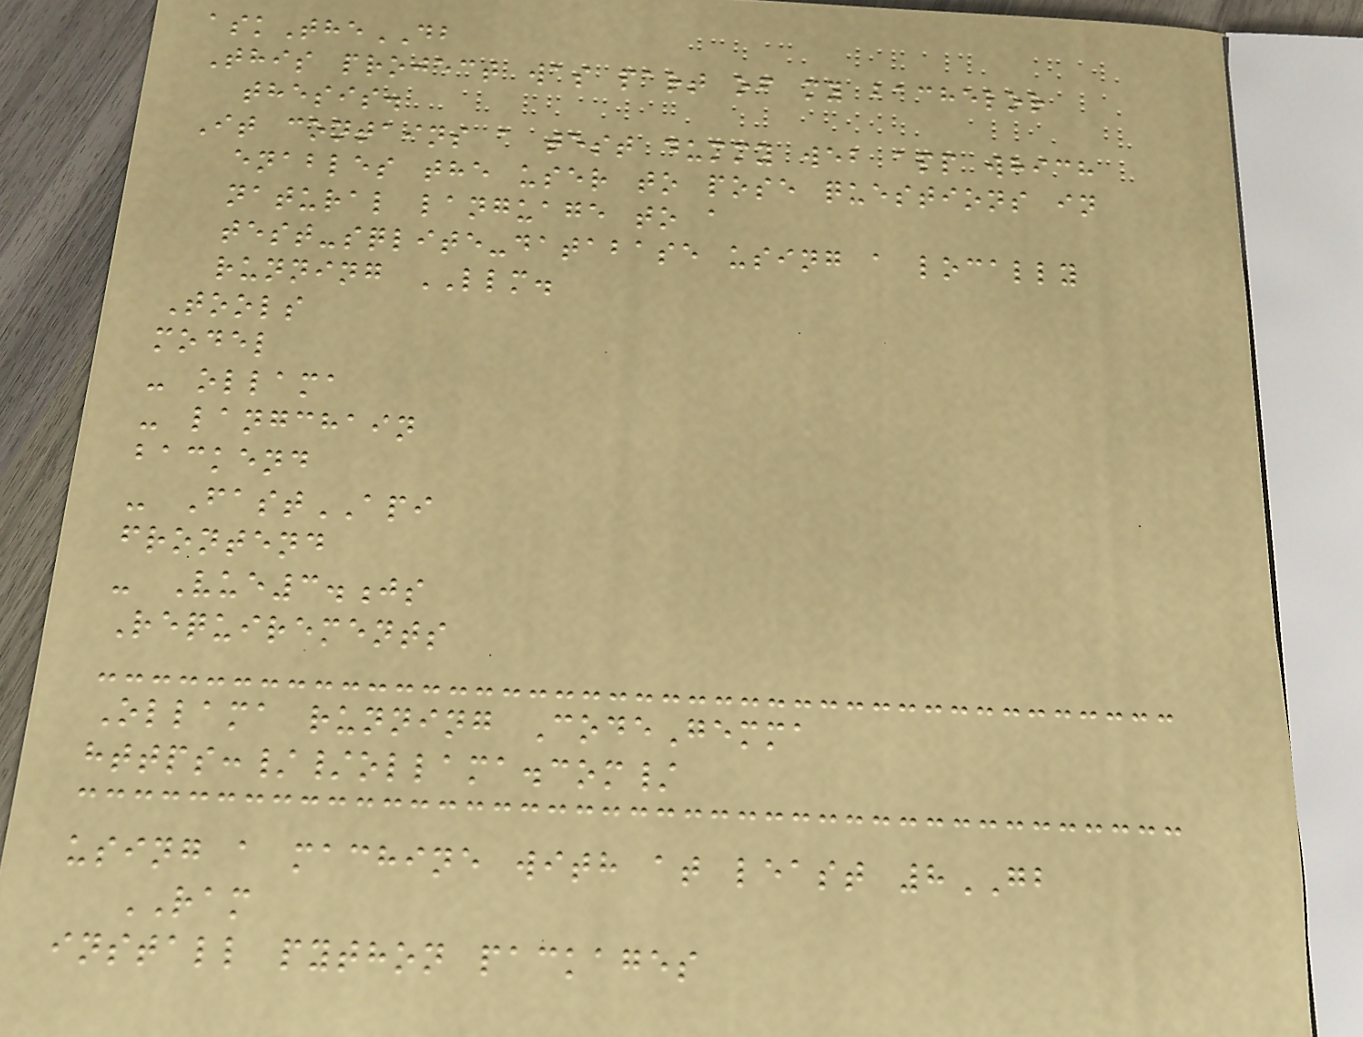askTheDB
This project was part of my bachelor
thesis.
It contains a test dummy web app which
enables the user to pose questions in
natural language to a
test-sqlite-database using a locally
running LLM.
Tools
model
- ollama
- langchain
backend
- FastAPI
frontend
- Vue3.js
Requirements
Ollama running CodeGemma
https://ollama.com/
using a machine with at least 8GB
RAM
install python packages
